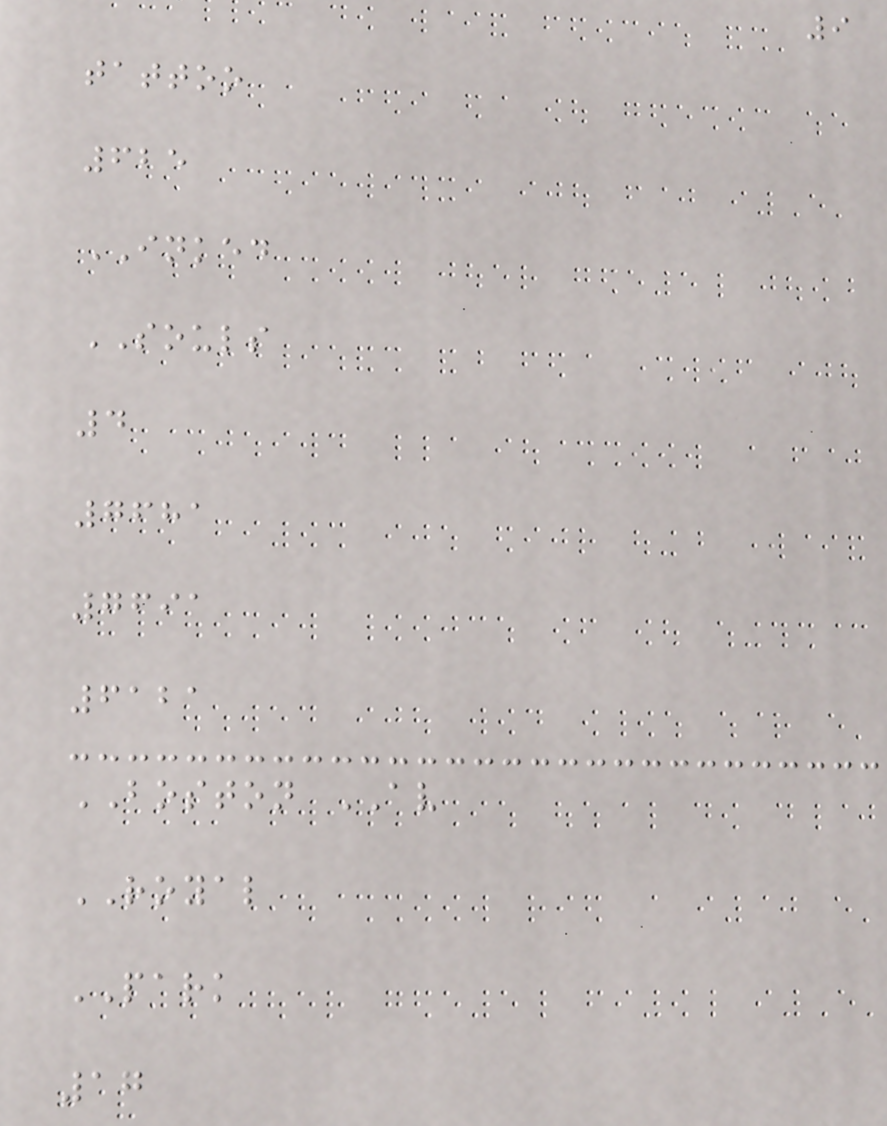9
tattoo
625
INKED
SOULS
4
7681
7691
6121
BOSTON AV
ROYAL
PARK
17
